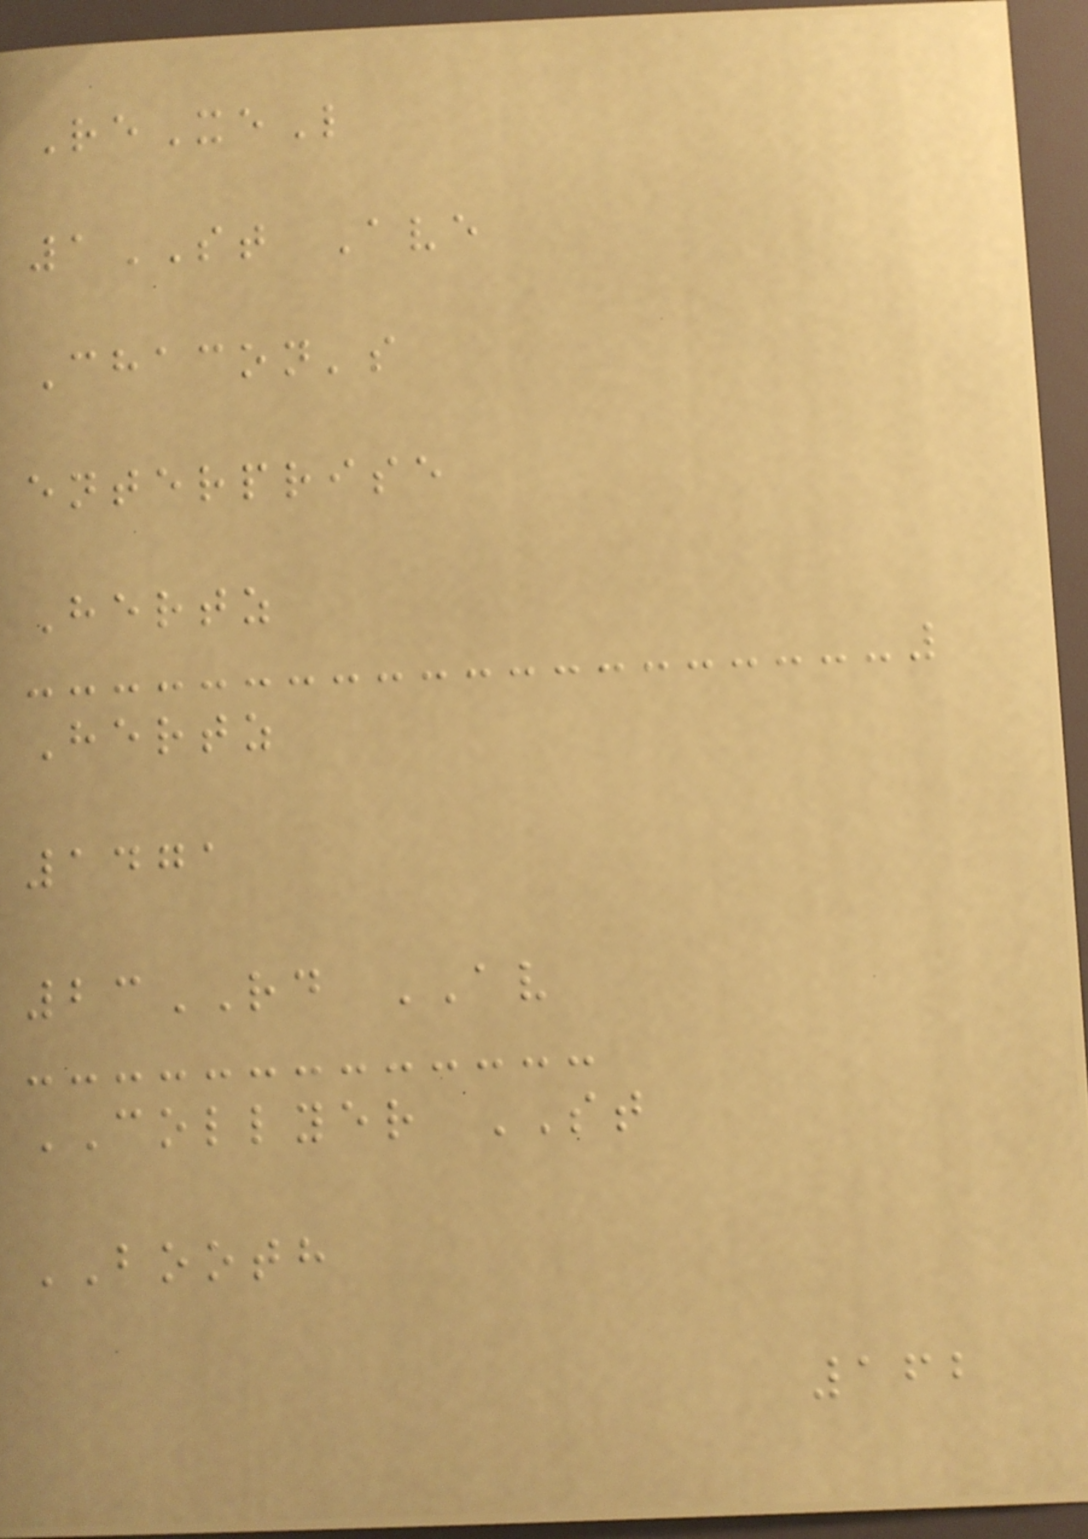ReXeL
1ST Ave
Chacon's
enterprise
Hertz
Hertz
1471
23RD AV
COLLYER ST
BOOTH
162
